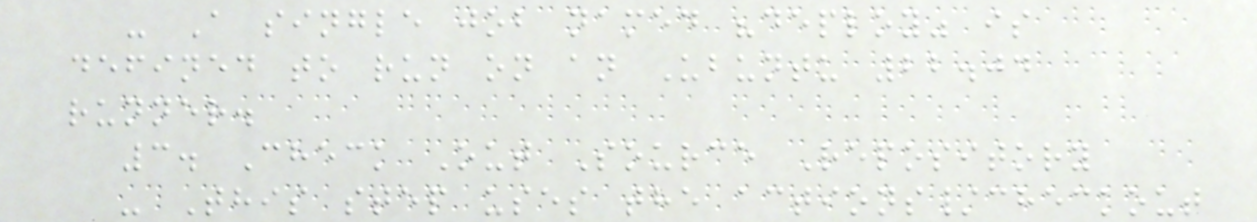- A single job named "deploy" is
defined to run on an Ubuntu 22.04
runner.
3. Check Out Source Repository
- This step uses the actions/checkout
